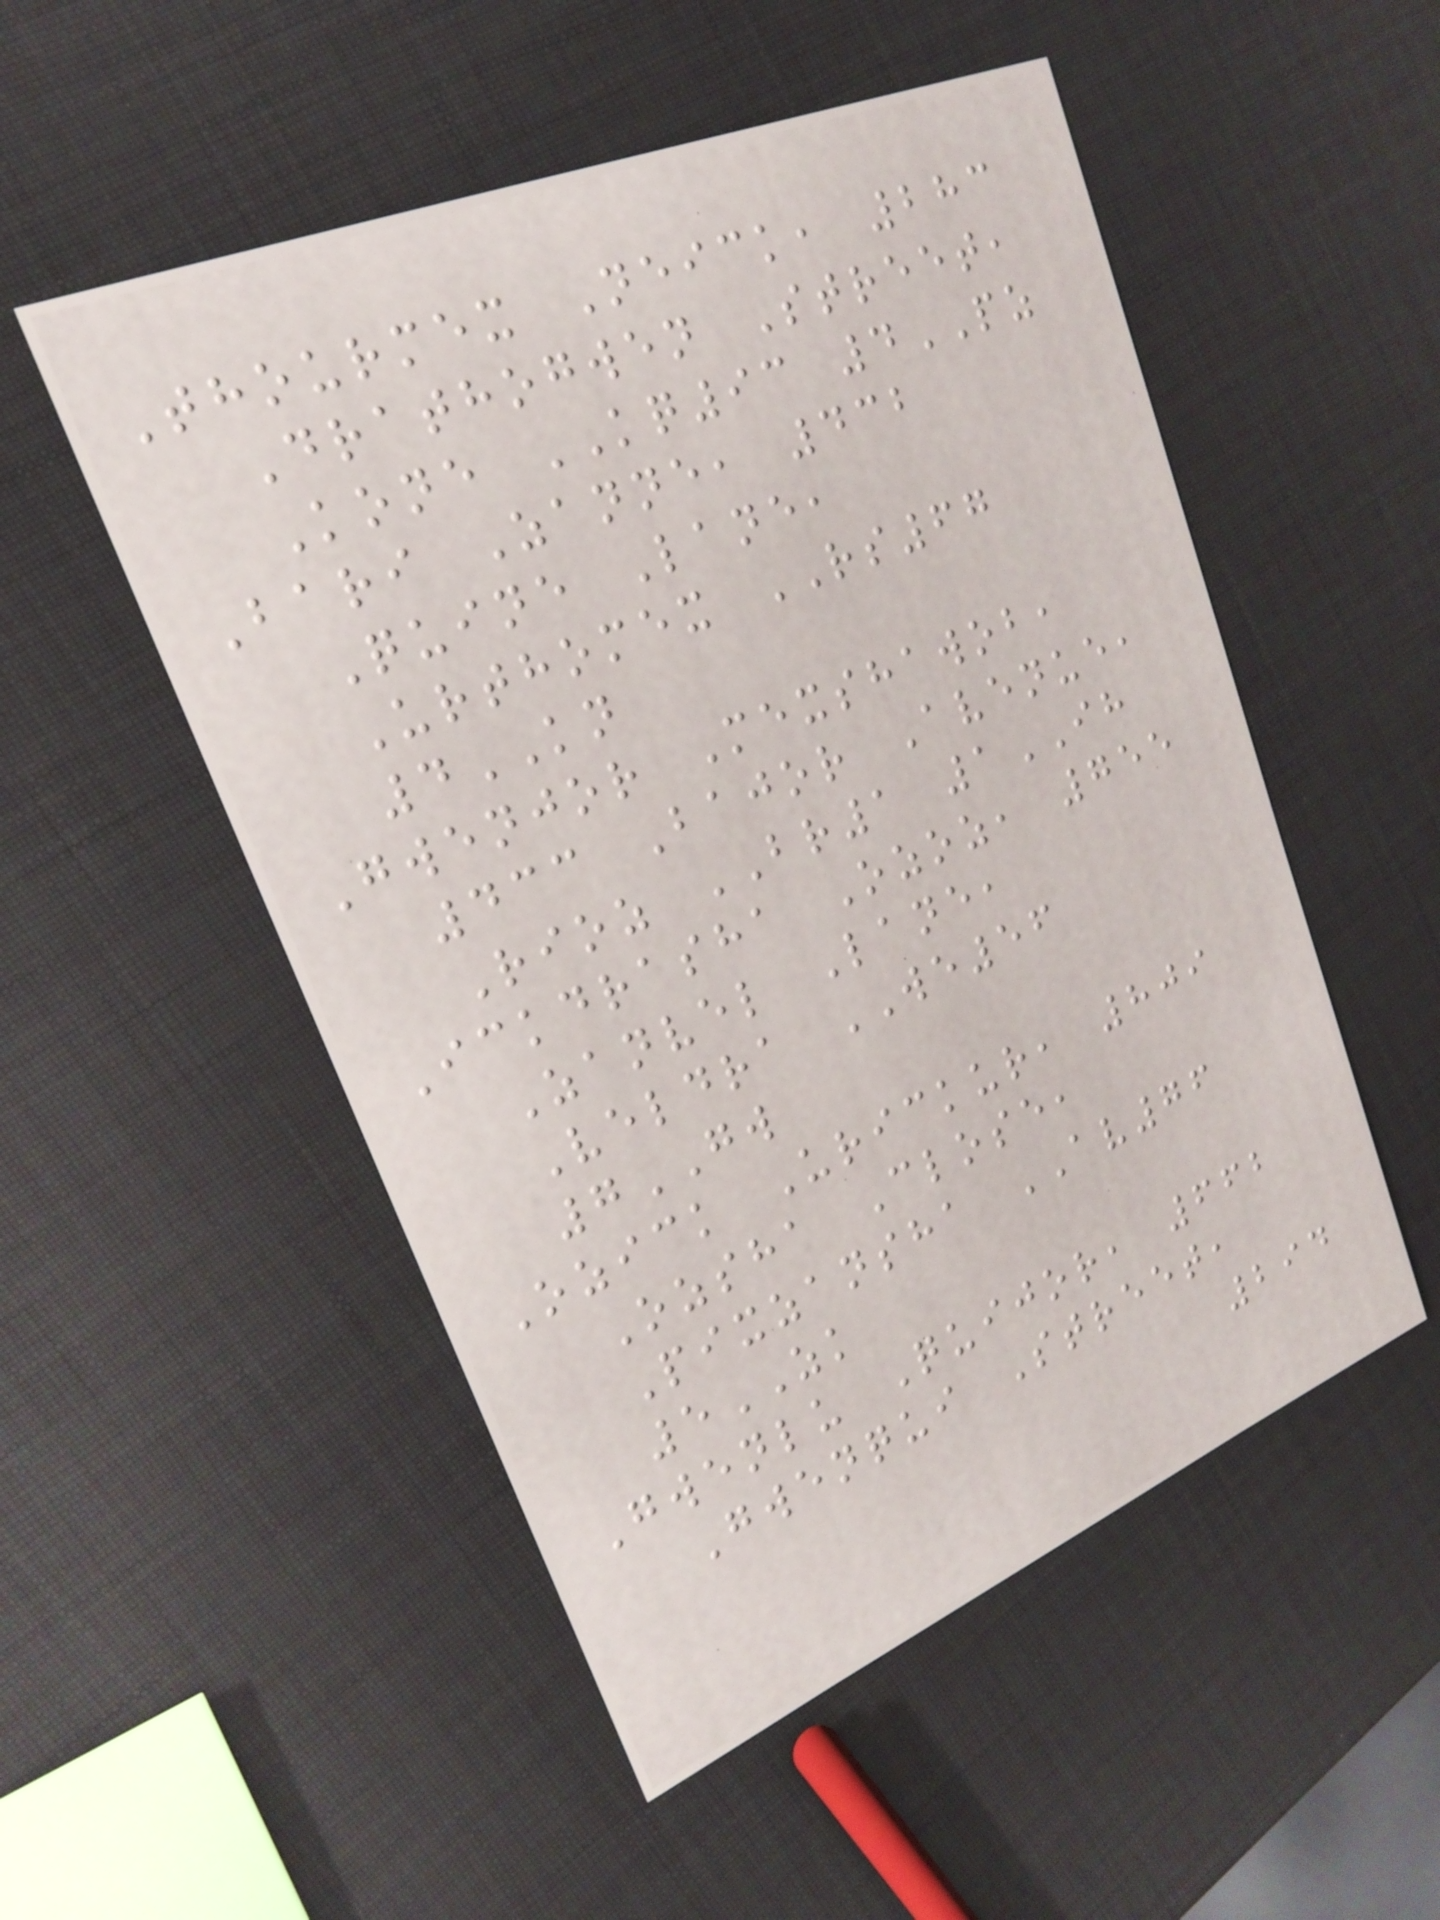Thourmex Neick, 283
Drathogwen Street,
Kone KQ93 4PZ
Bari Zanne, 432
Quine Lane,
Urthomex RS67
4KN
Gwenjor Mexshawob,
433 Bajor Avenue,
Rioz BR1 1IH
Ickdrasha Ozoz, 755
Zanvel Lane,
Veldra WE56
7GW
Ozick Urickur, 809
Ozsha Close,
Pixzansha AV76
5ZK
Gwenlu Quijor, 662
Gwenqui Street,
294
